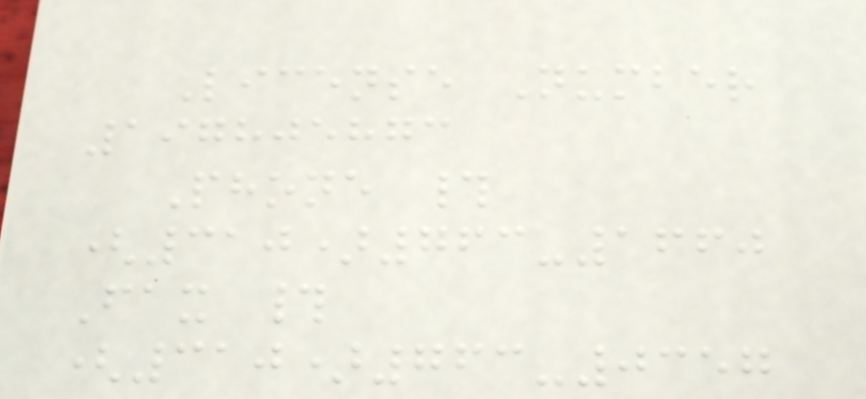License Number
197805873
Phone #
(310)763-1660
Fax #
(310)763-0357
